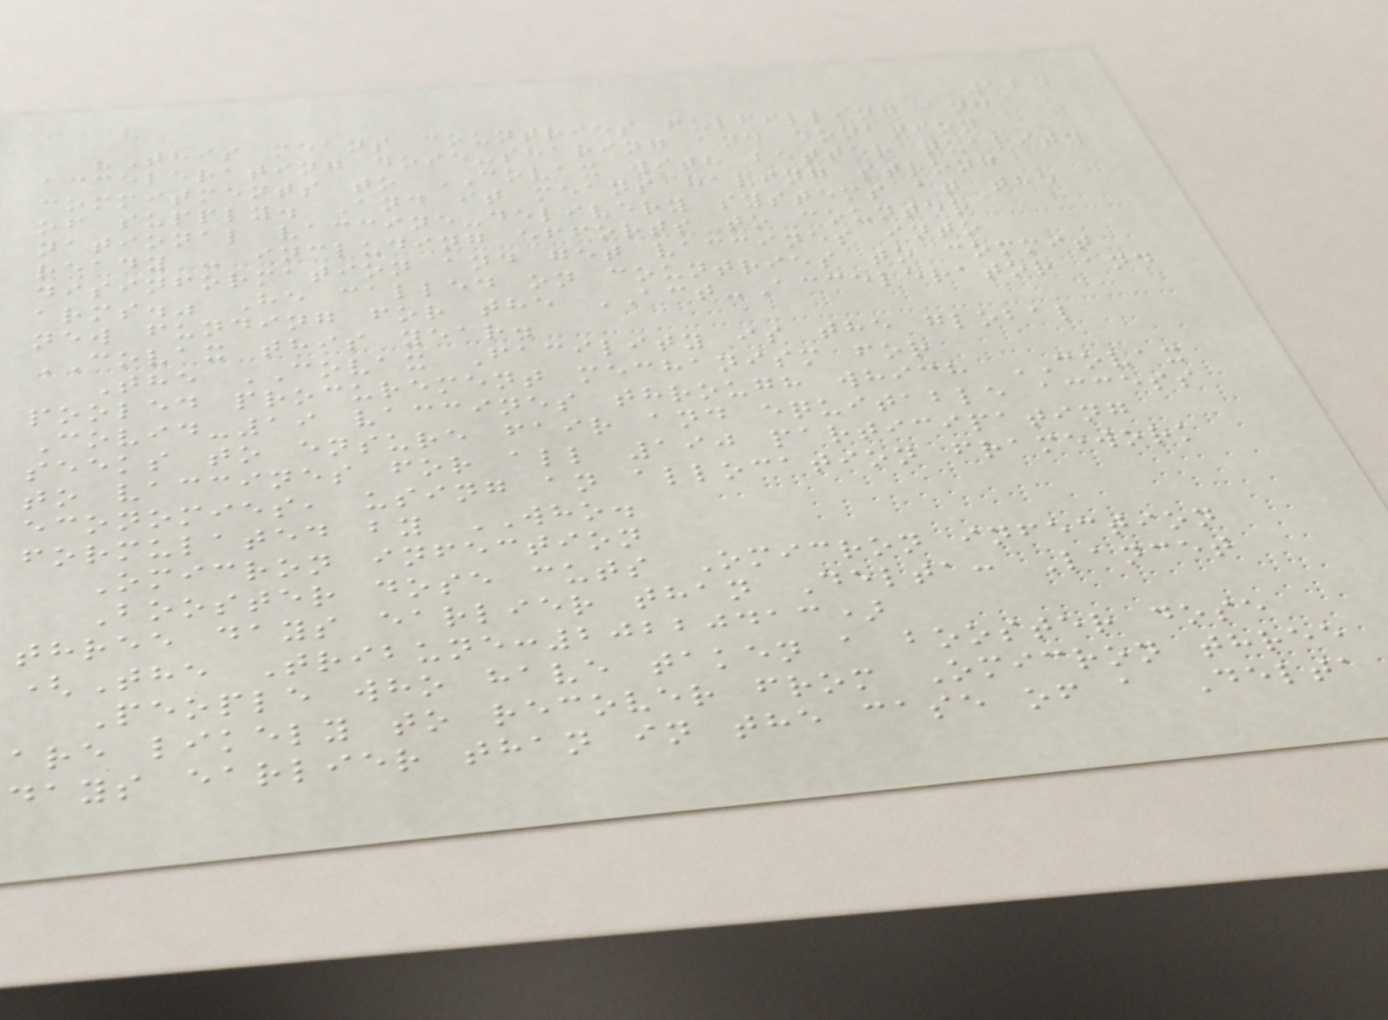124
"This means countries fulfilling and
accelerating dose-sharing and donation
commitments to COVAX with better quality
of supply. And it means having strong
national vaccine-delivery systems at the
ready - including efforts to counter
disinformation and get vaccines into
arms." He called on countries to commit
new funding for the ACT-Accelerator and
COVAX this year.
The COVAX Facility is the global
pooled procurement mechanism for
Covid-19 vaccines through which COVAX
seeks to ensure fair and equitable access
to vaccines for all 190 participating
economies, using an allocation framework
formulated by WHO.
Omicron infection
Booster dose cuts Omicron infection
three days earlier than Delta: Lancet
(The Tribune:20220413)
People who have taken a booster dose
are likely to recover from Omicron three
days earlier than in the case of a Delta
